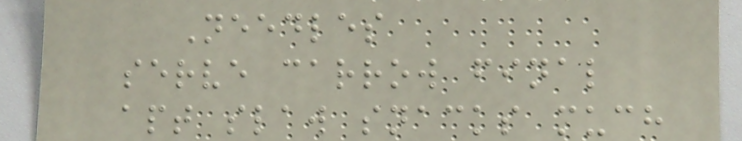Needles
serve carrow final
apt slaw snacks much
